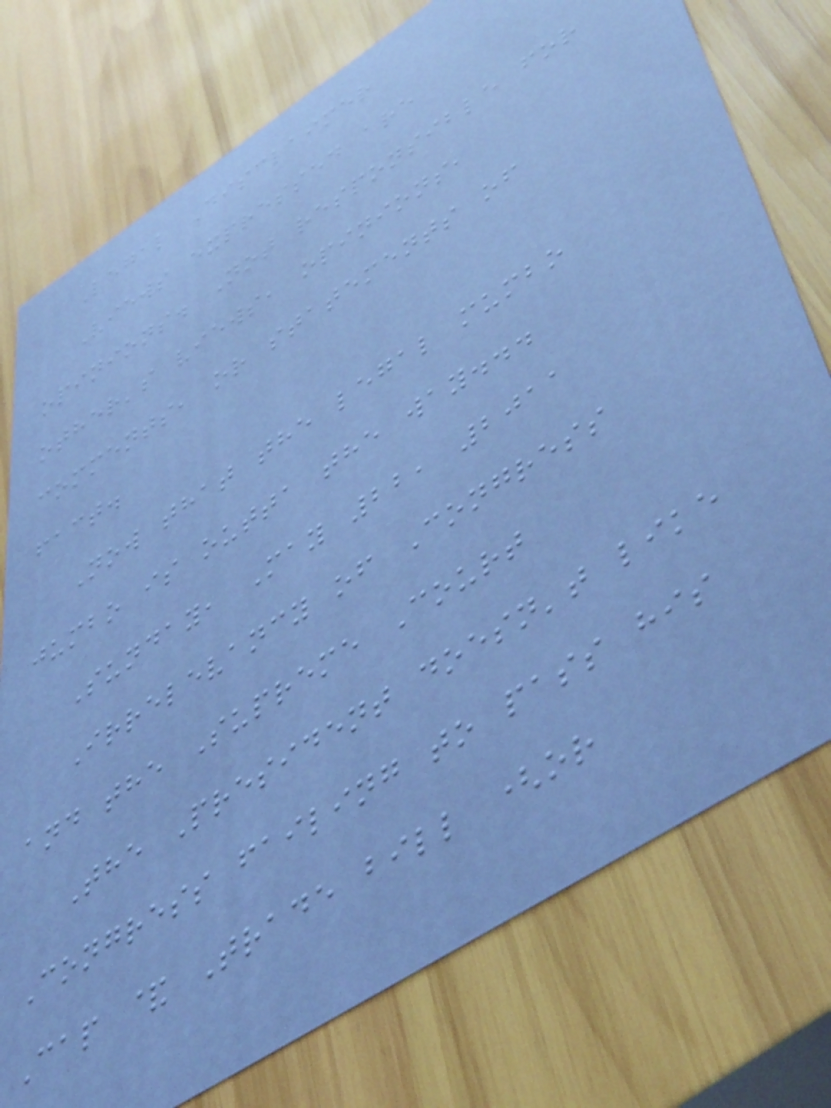Legal Disclaimer
Views expressed are
opinions. Not responsible for
other's views, opinions,
comments, or statements of
fact.
Now that the legal mumbo
jumbo is outta the way...
Sunday, May 22, 2011
Irrelevancy of Congress
and the Supreme Court
The President doesn't like
Congress failing to pass his
Cap & Trade bill (or
